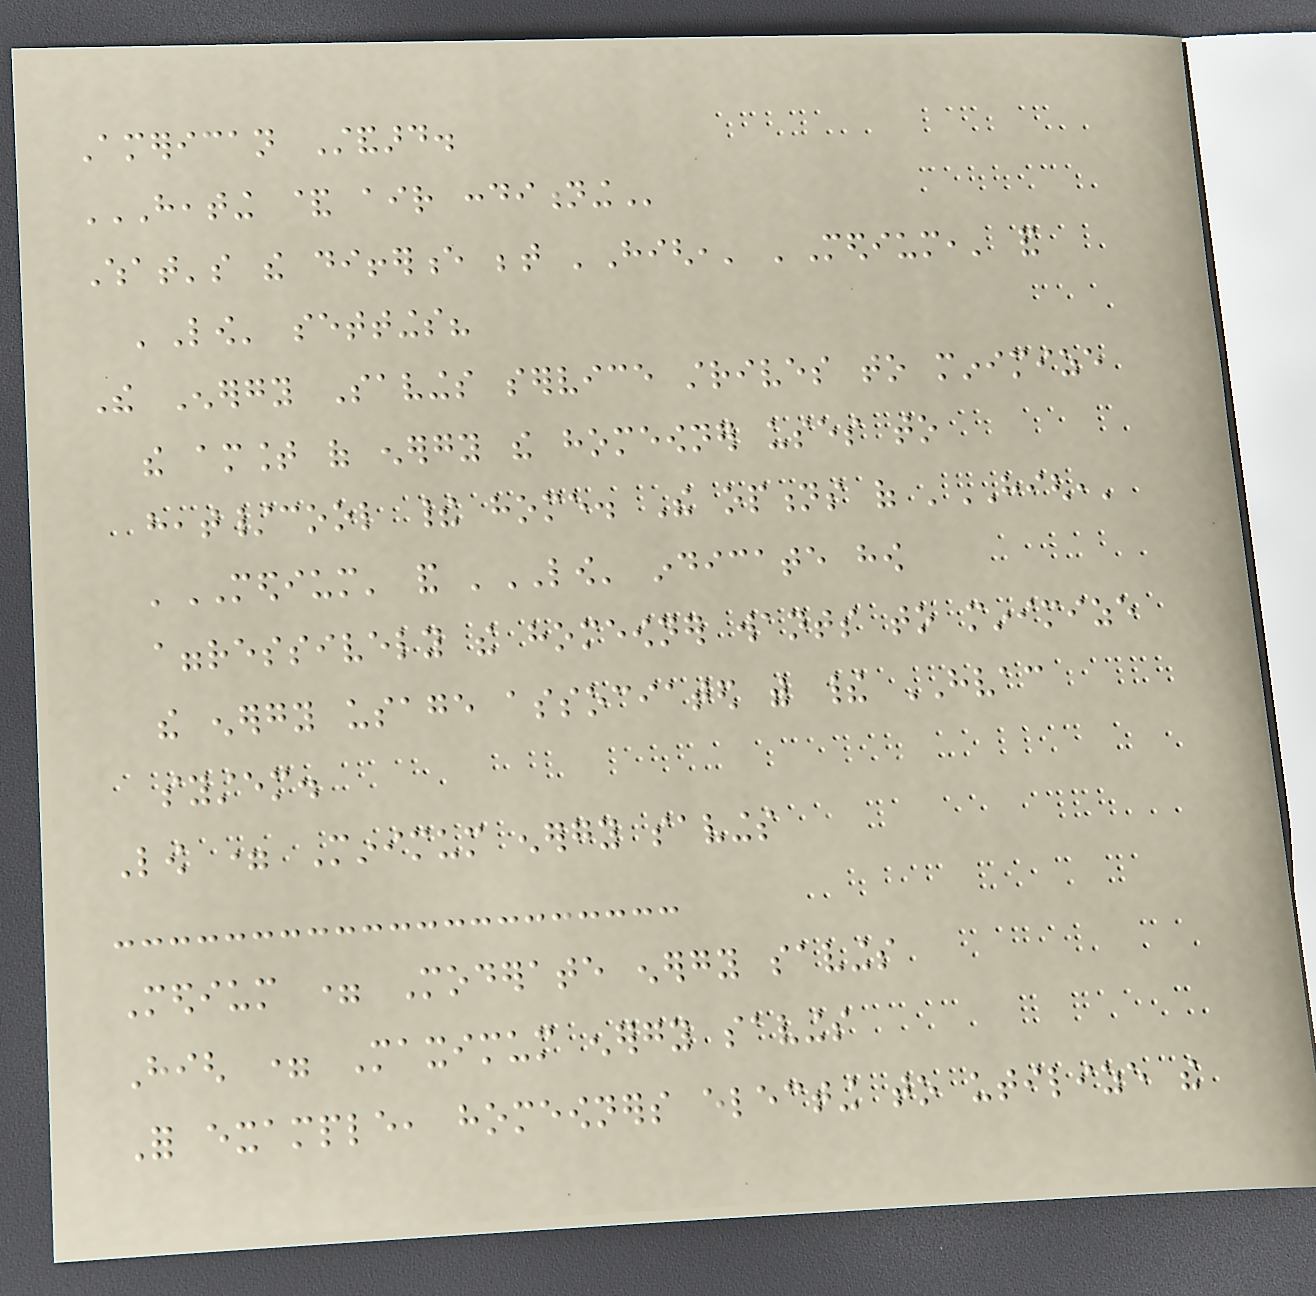American Standard.
HEATING & AIR CONDITIONING
What's the difference between 'High,' 'Medium,' and
'Low' settings?
The Energy Savings service strives to minimize
the amount of energy the homeowner uses to
heat/cool their home. The options of 'HIGH,'
'MEDIUM' and 'LOW' indicate how
aggressively the homeowner wants to minimize
the energy usage associated with their HVAC
system.
Low = Minimum energy savings
Medium = Moderate energy savings
High = Maximum energy savings
For example, homeowners electing to utilize the
